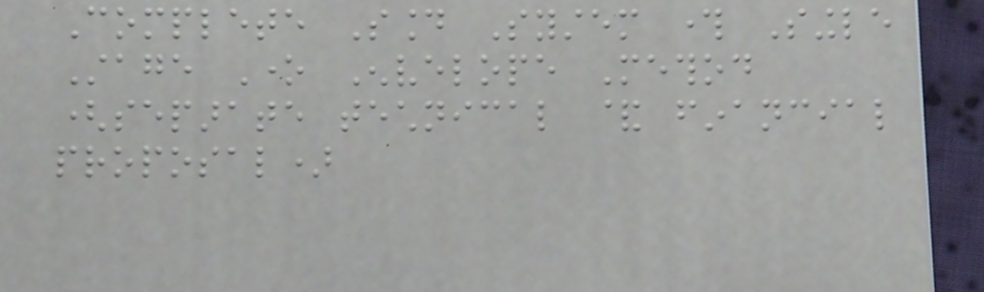Complete Sound System through Single
Stage One Envelope Method
(separate technical & financial
proposal)
